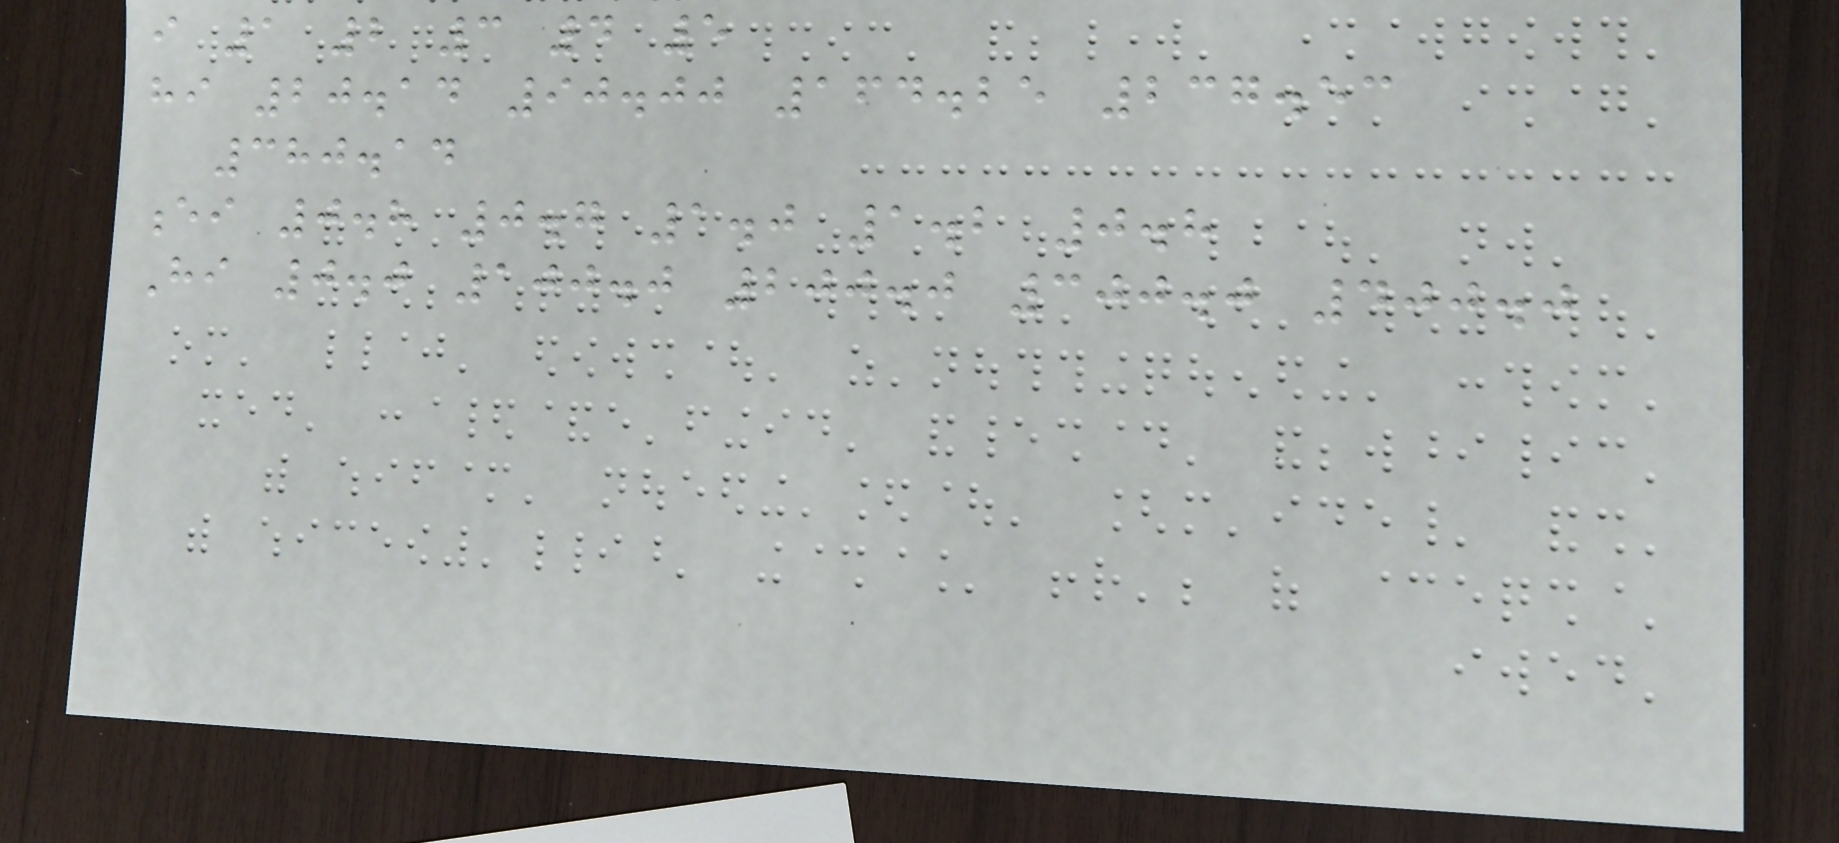i 1 2 3 4 5
hi 20.14 90.00 164.25 237.53
380.14
ei 0.8 0.7 1.0 1.2 0.8
Hi 0.0 100.0 200.0 300.0 400.0
